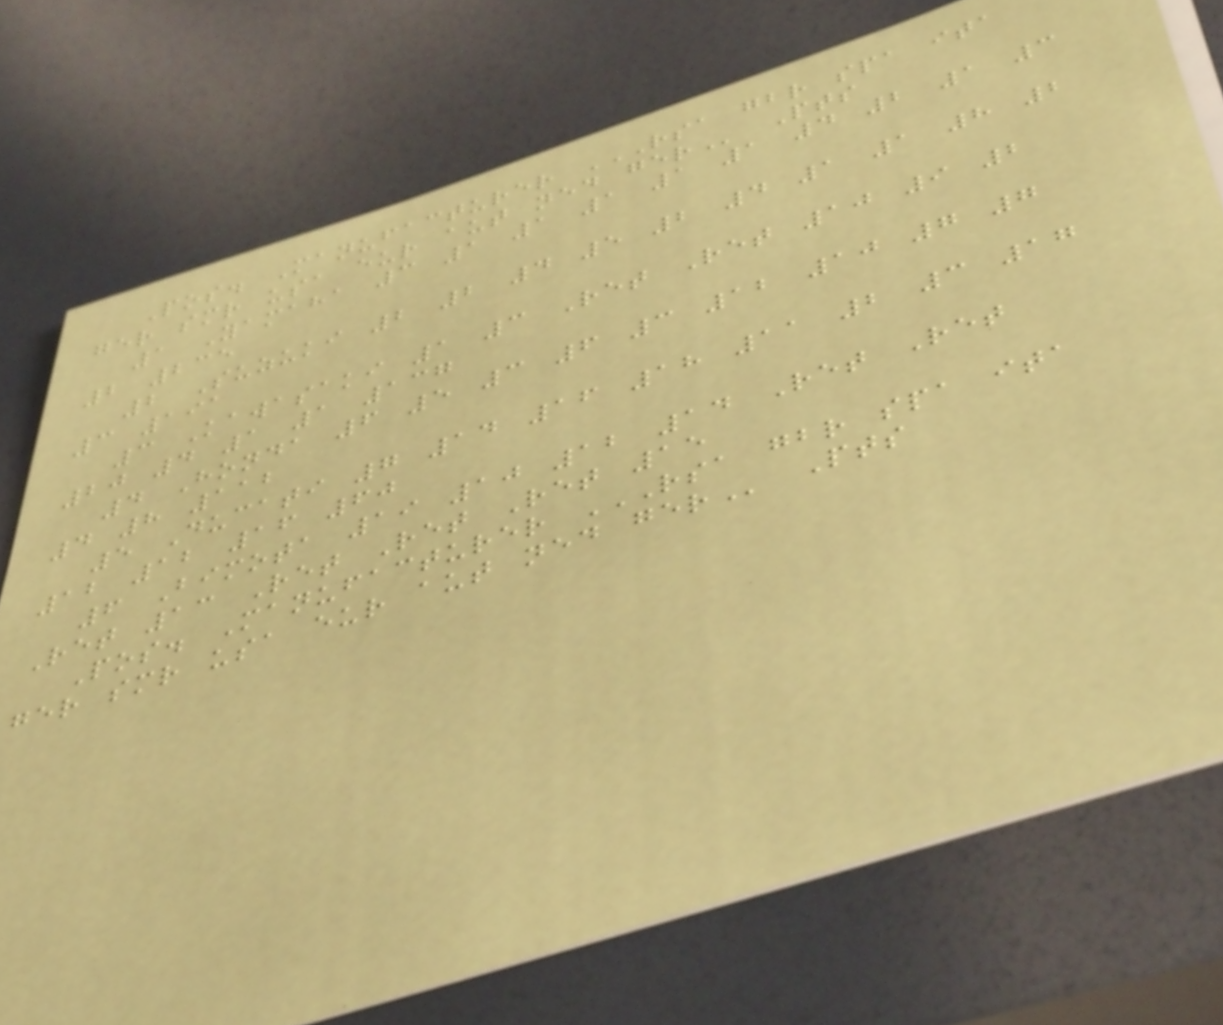Pos. Manufacturer RSA GBR SPA ITA
GER SMR USA EUR AUT NED GER Pts
1 Yamaha 3 1 1 1 1 1 4 2 1 3
2 235
2 Suzuki 2 2 4 5 2 4 1 1 8 2
3 191
3 Kawasaki 1 3 Ret Ret 10 9 2
20 4 1 1 137
4 Honda 6 5 3 6 3 12 10 7 7
4 8 112
5 Ducati 7 14 16 18 11 2 3 17
12 12 16 60
6 Bimota 19 10 12 14 Ret Ret
Ret 13 Ret Ret Ret 15
Pos. Manufacturer RSA GBR SPA ITA
GER SMR USA EUR AUT NED GER Pts
